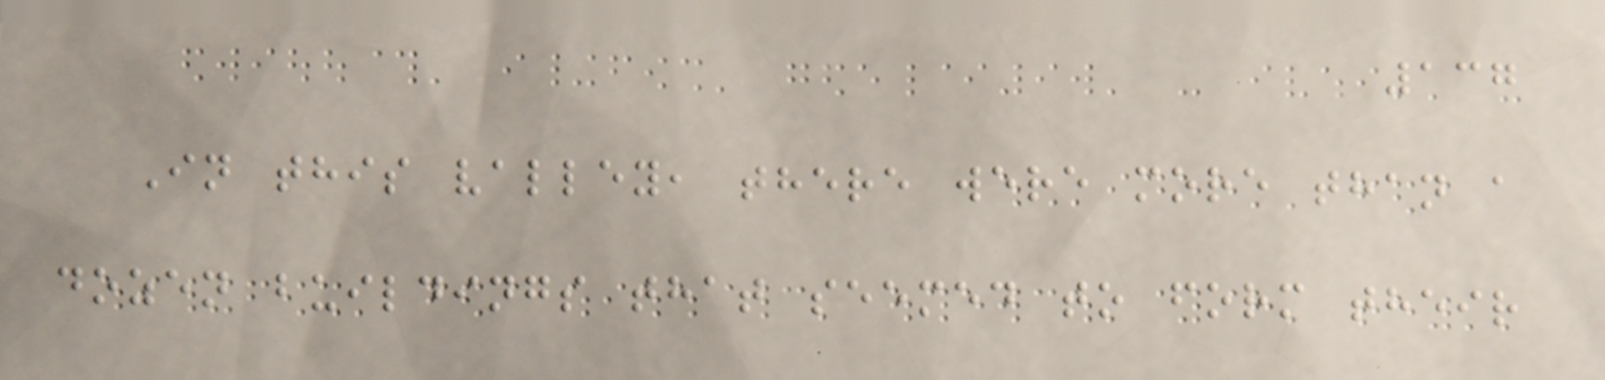137
In this valley, there were more than a
dozen buildings that seemed to form their
